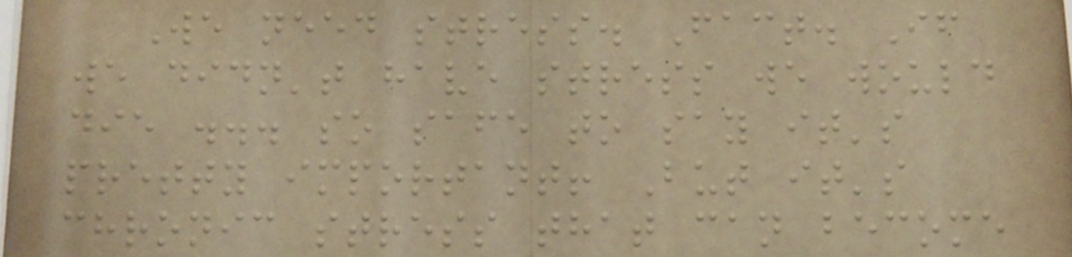We need stress. Fact. If
we didn't have stress we would
die ... so safe to say it's
pretty important! But it's
chronic stress that can become
